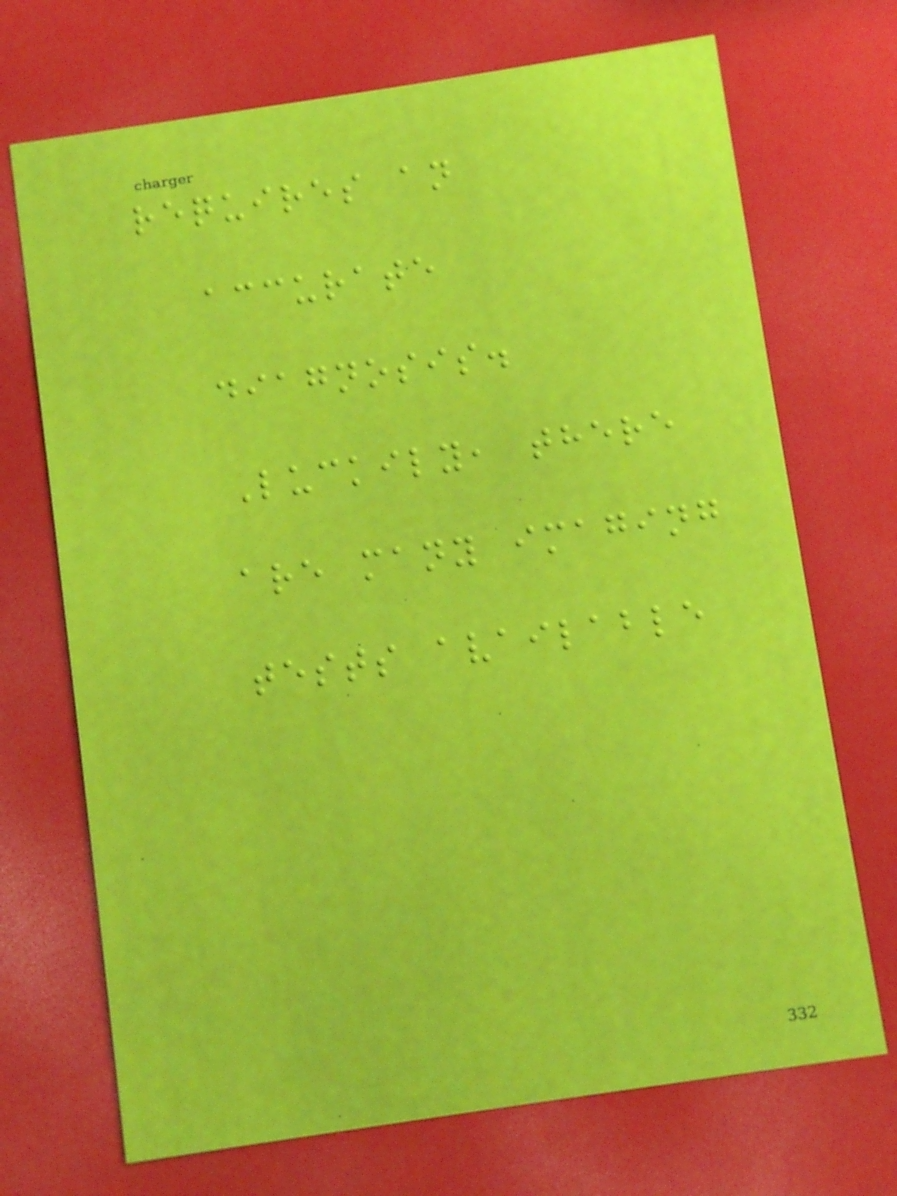requires an
accurate
diagnosis.
Luckily, there
are many imaging
tests available
